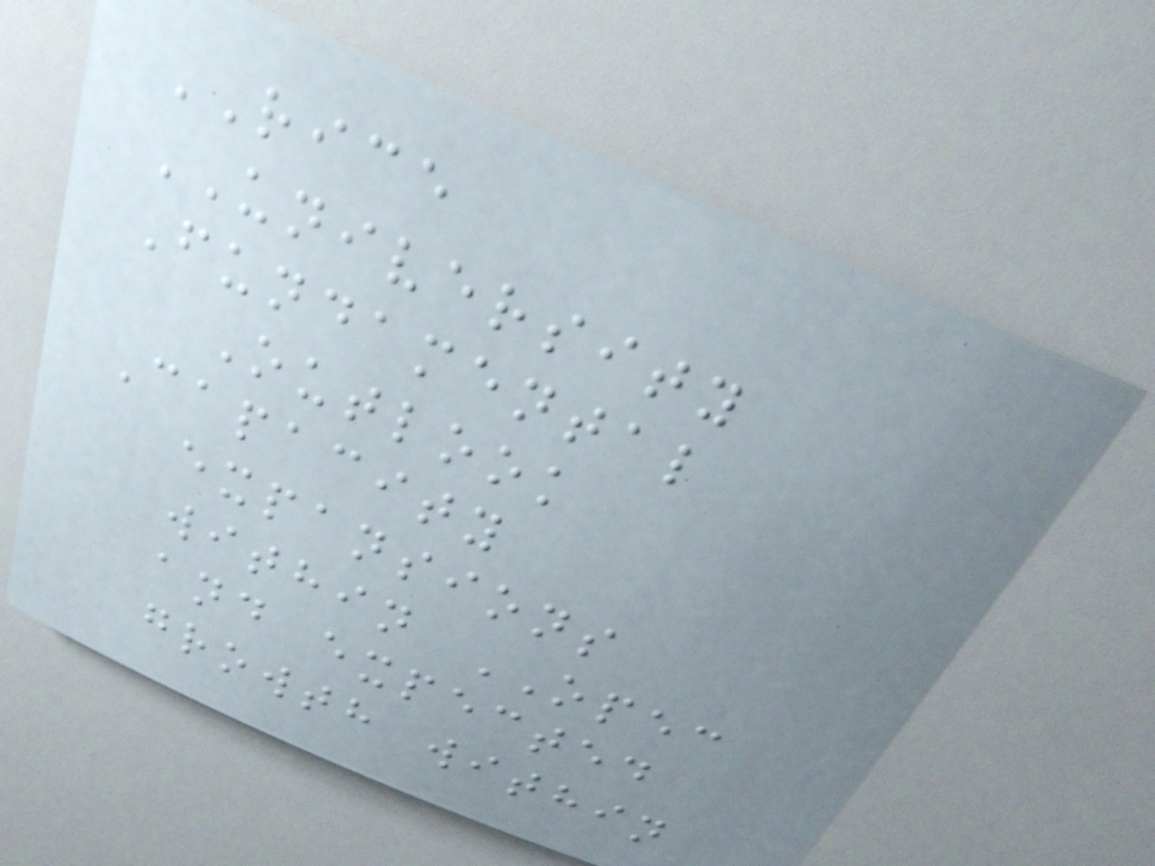RICE
UNIVERSITY
Fundamental
Outlook
Capacity
expansions
within OPEC
and expected
growth within
